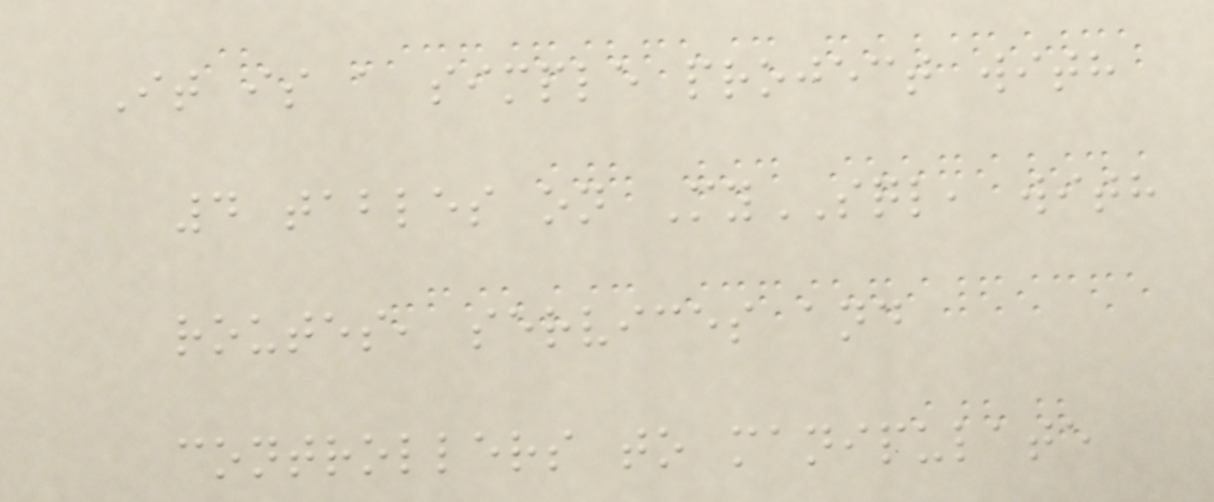It is a simple project with
4 tables on MySQL, with
routes, services and
controllers to manipulate
